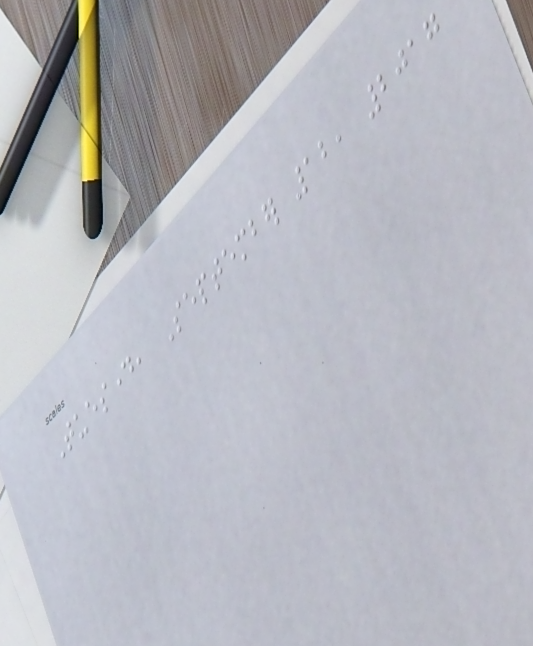Tuesday, September 12, 2017
